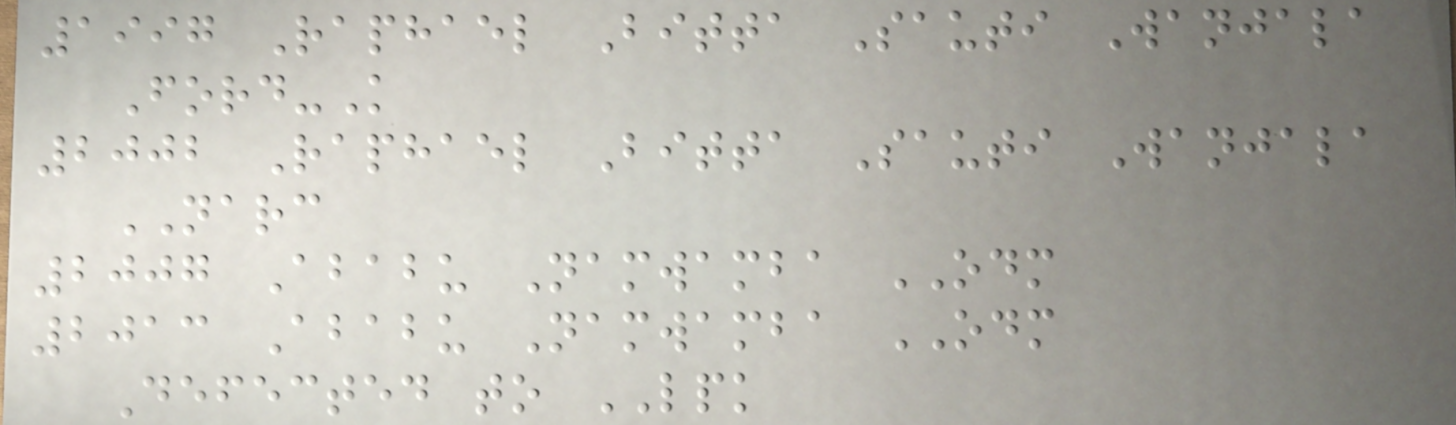1997 Raphael Bitta Sauti Wanjala
Ford-K
2002 Raphael Bitta Sauti Wanjala
NARC
2007 Ababu Namwamba ODM
2013 Ababu Namwamba ODM
Defected to LPK
